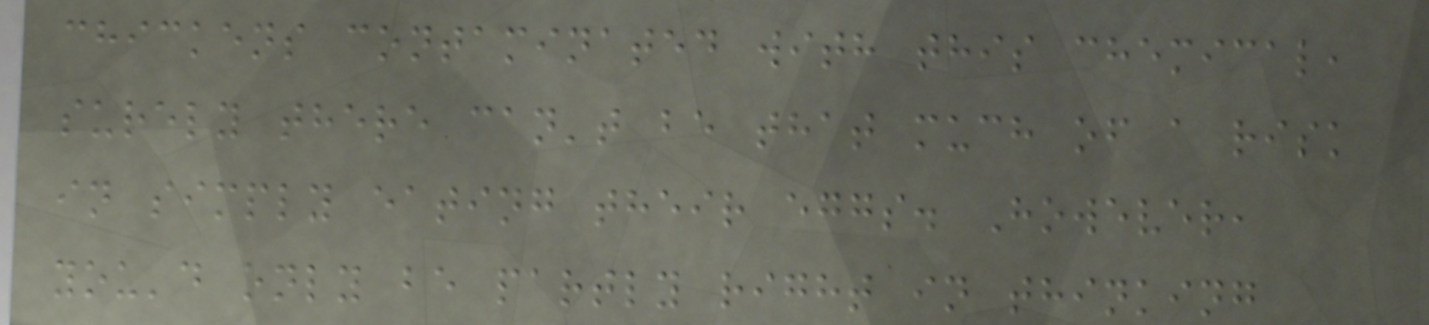chickens contaminated with this chemical,
surely there can't be that much of a risk
in simply eating their eggs. However,
you'd only be partly right in thinking
